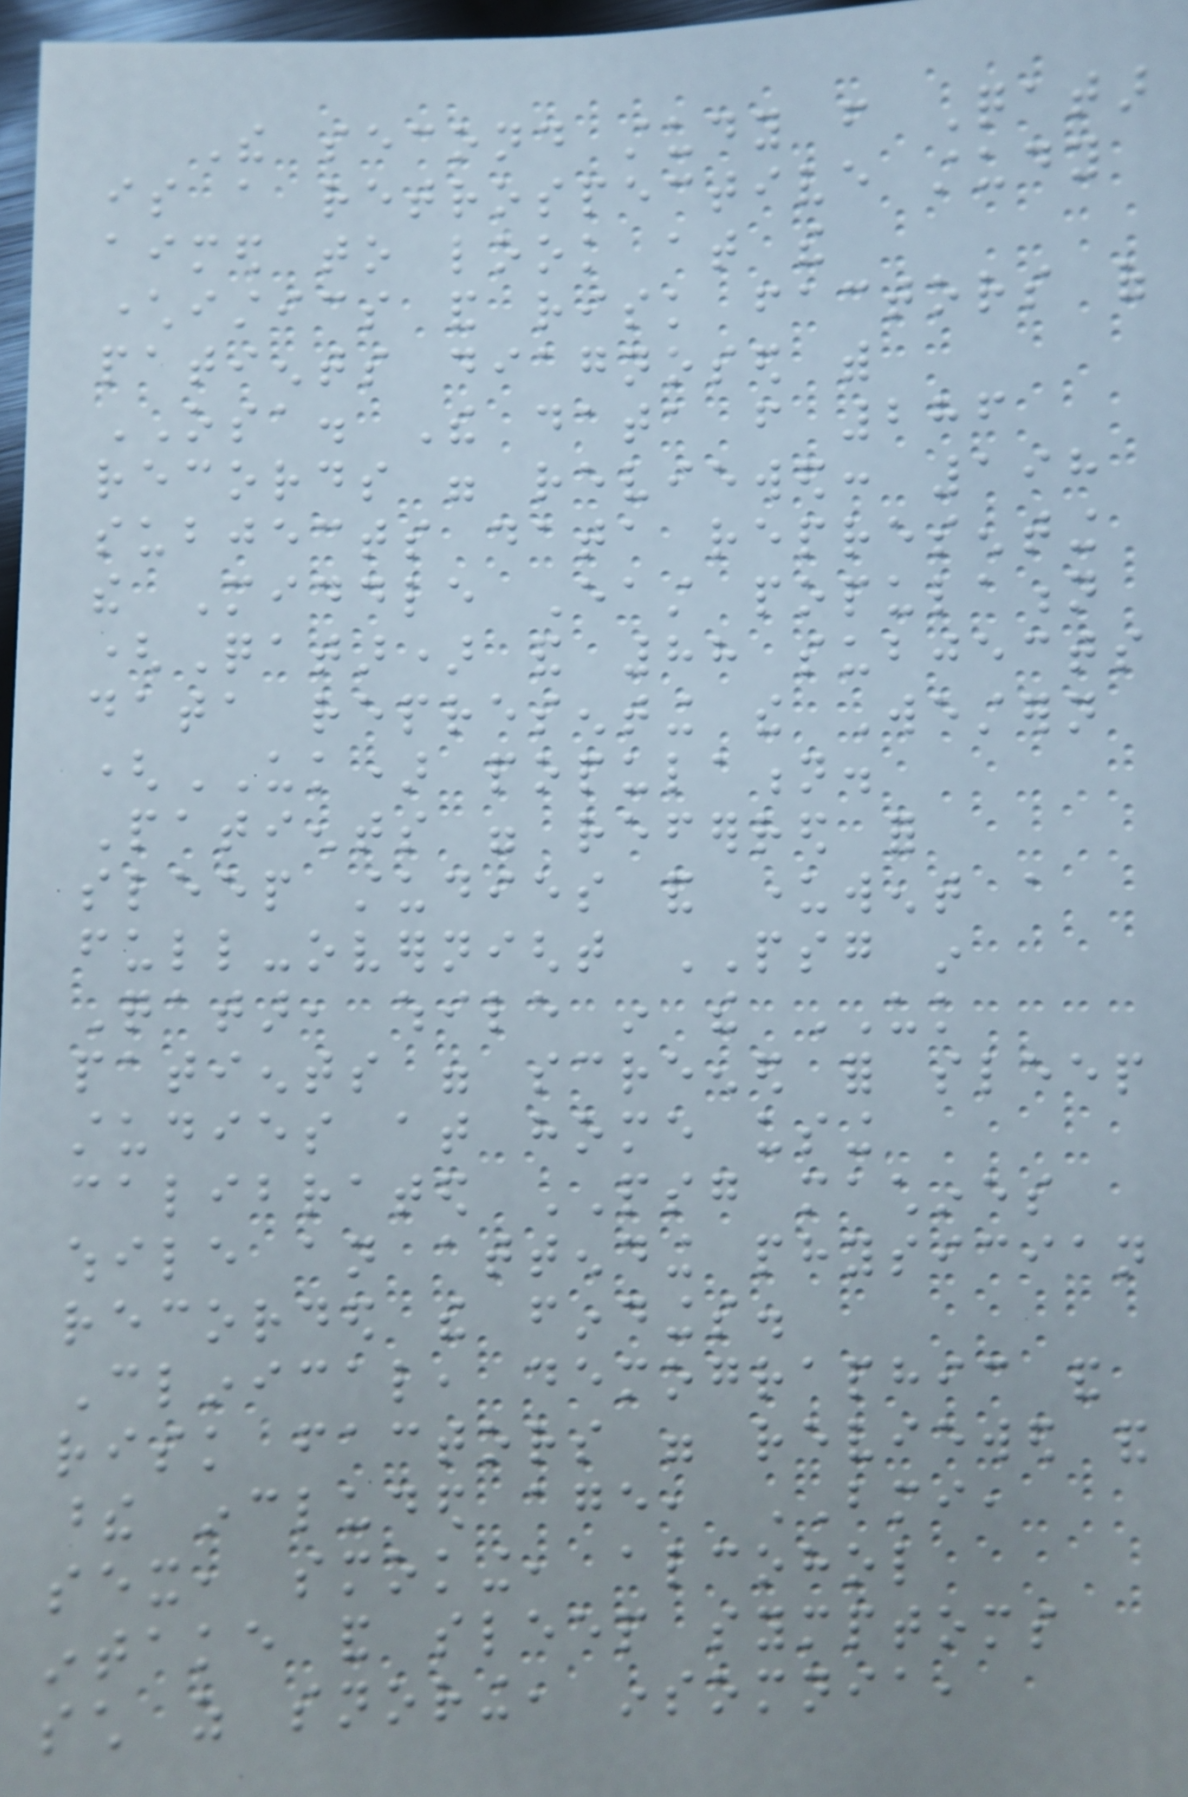The second study from Qatar
is a retrospective study
aimed to look at the
characteristics and risk factors of
patients diagnosed with
OSA. The data from 286
records were reviewed: 198
subjects data representing
the Middle East population
(Qatar) and 88 subjects
data representing the Western
(UK) population.
Patients were referred for
sleep studies and underwent a
full-overnight PSG in
Qatar, while in the UK
patients were screened for sleep
studies at home using
calibrated PSG machines
while an attending physician
recorded the findings.
Clinical, demographic and
risk factors were reviewed and
these included age, BMI,
sex, smoking, alcohol
intake and sleep symptoms
such as snoring, insomnia,
